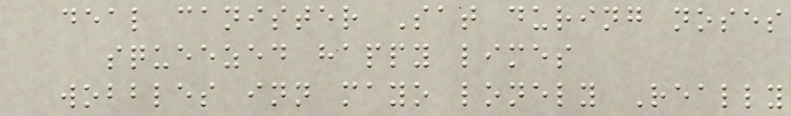deal canister Sat during noses
squeezed happy limes
wobbles inn mayo lonely Really
